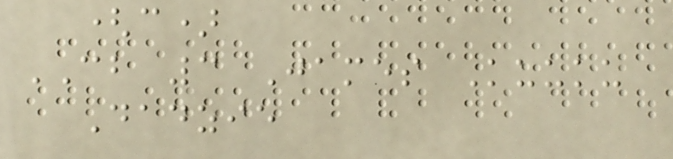(c)
CB 3 James Kuuku
Dadzie
